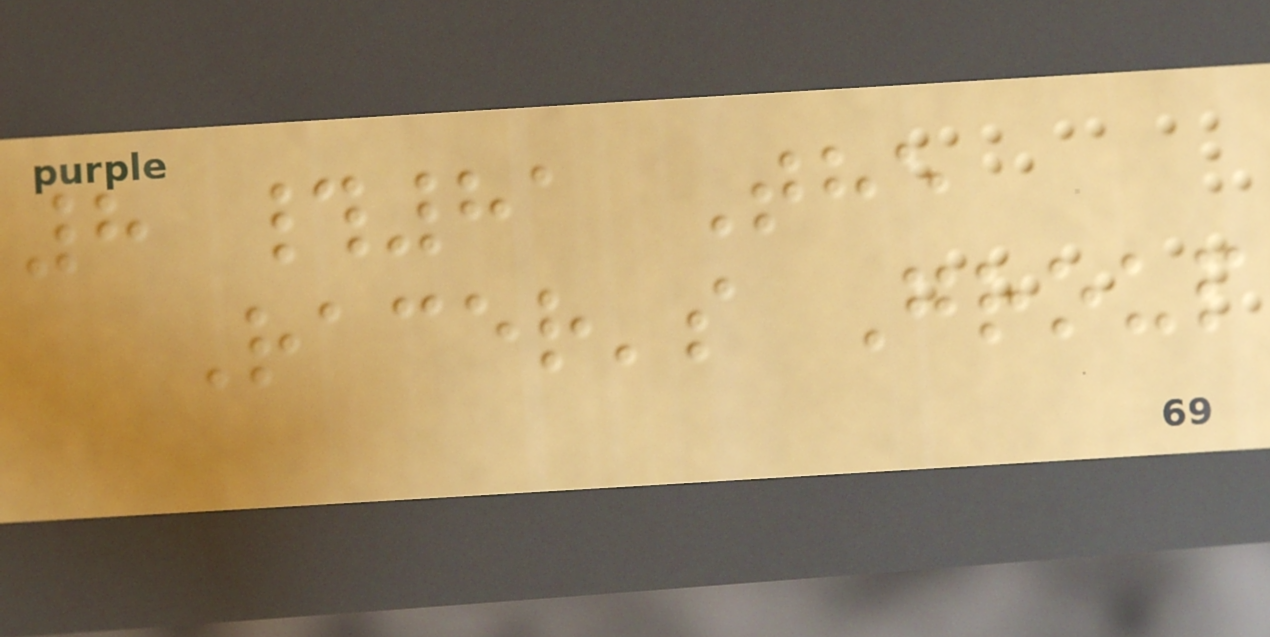8 #81 The
Racer's Group
